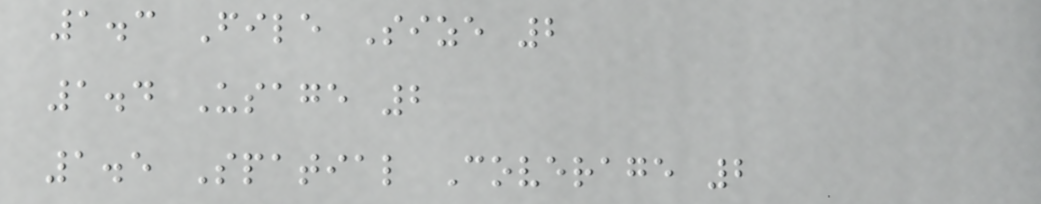1.3 File Size 2
1.4 Usage 2
1.5 Spatial Coverage 2
